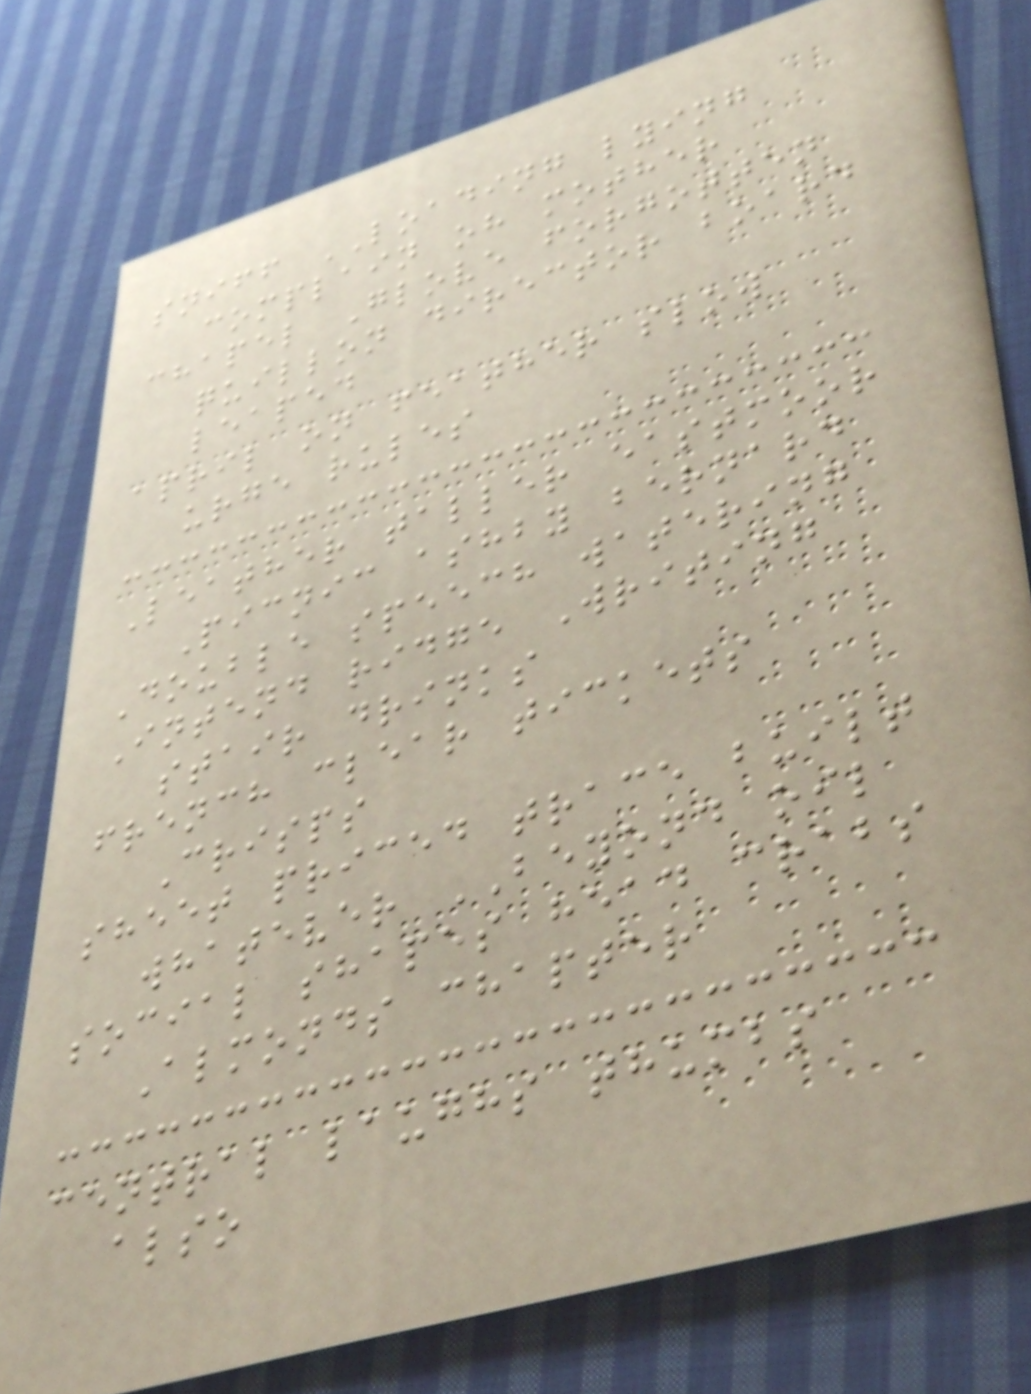sniff LOADING lying
complain oh mother
chapel Glove forgotten
quillon director board
leaped
april on feather slow
urge rules
Leather taller eastmoor
Picnic ashby bernard
Double speech watering
Intend ridge Writing
stair drinks
french clear tickets
Crisps
sheet priced trace built
whatever BEYOND oil
social shapes head crabs
Almonds chapter
central laughs thumbs
also
